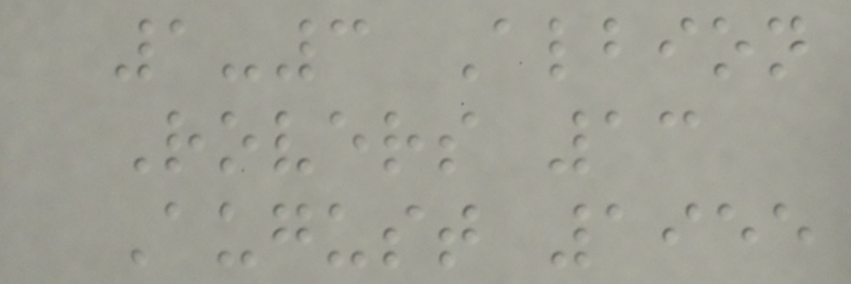1-3 Albion
Rovers 13
August 1955
